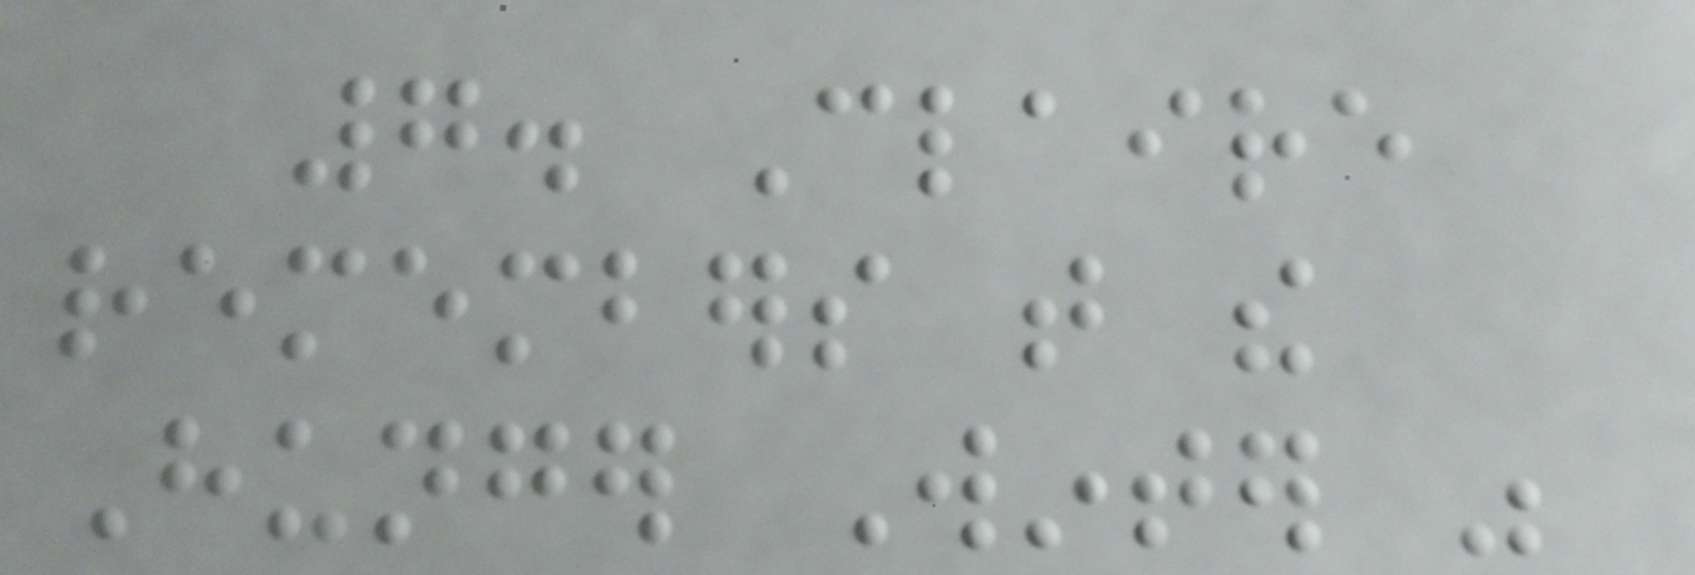7. Claire
remembers that the
Hunger Winter was
